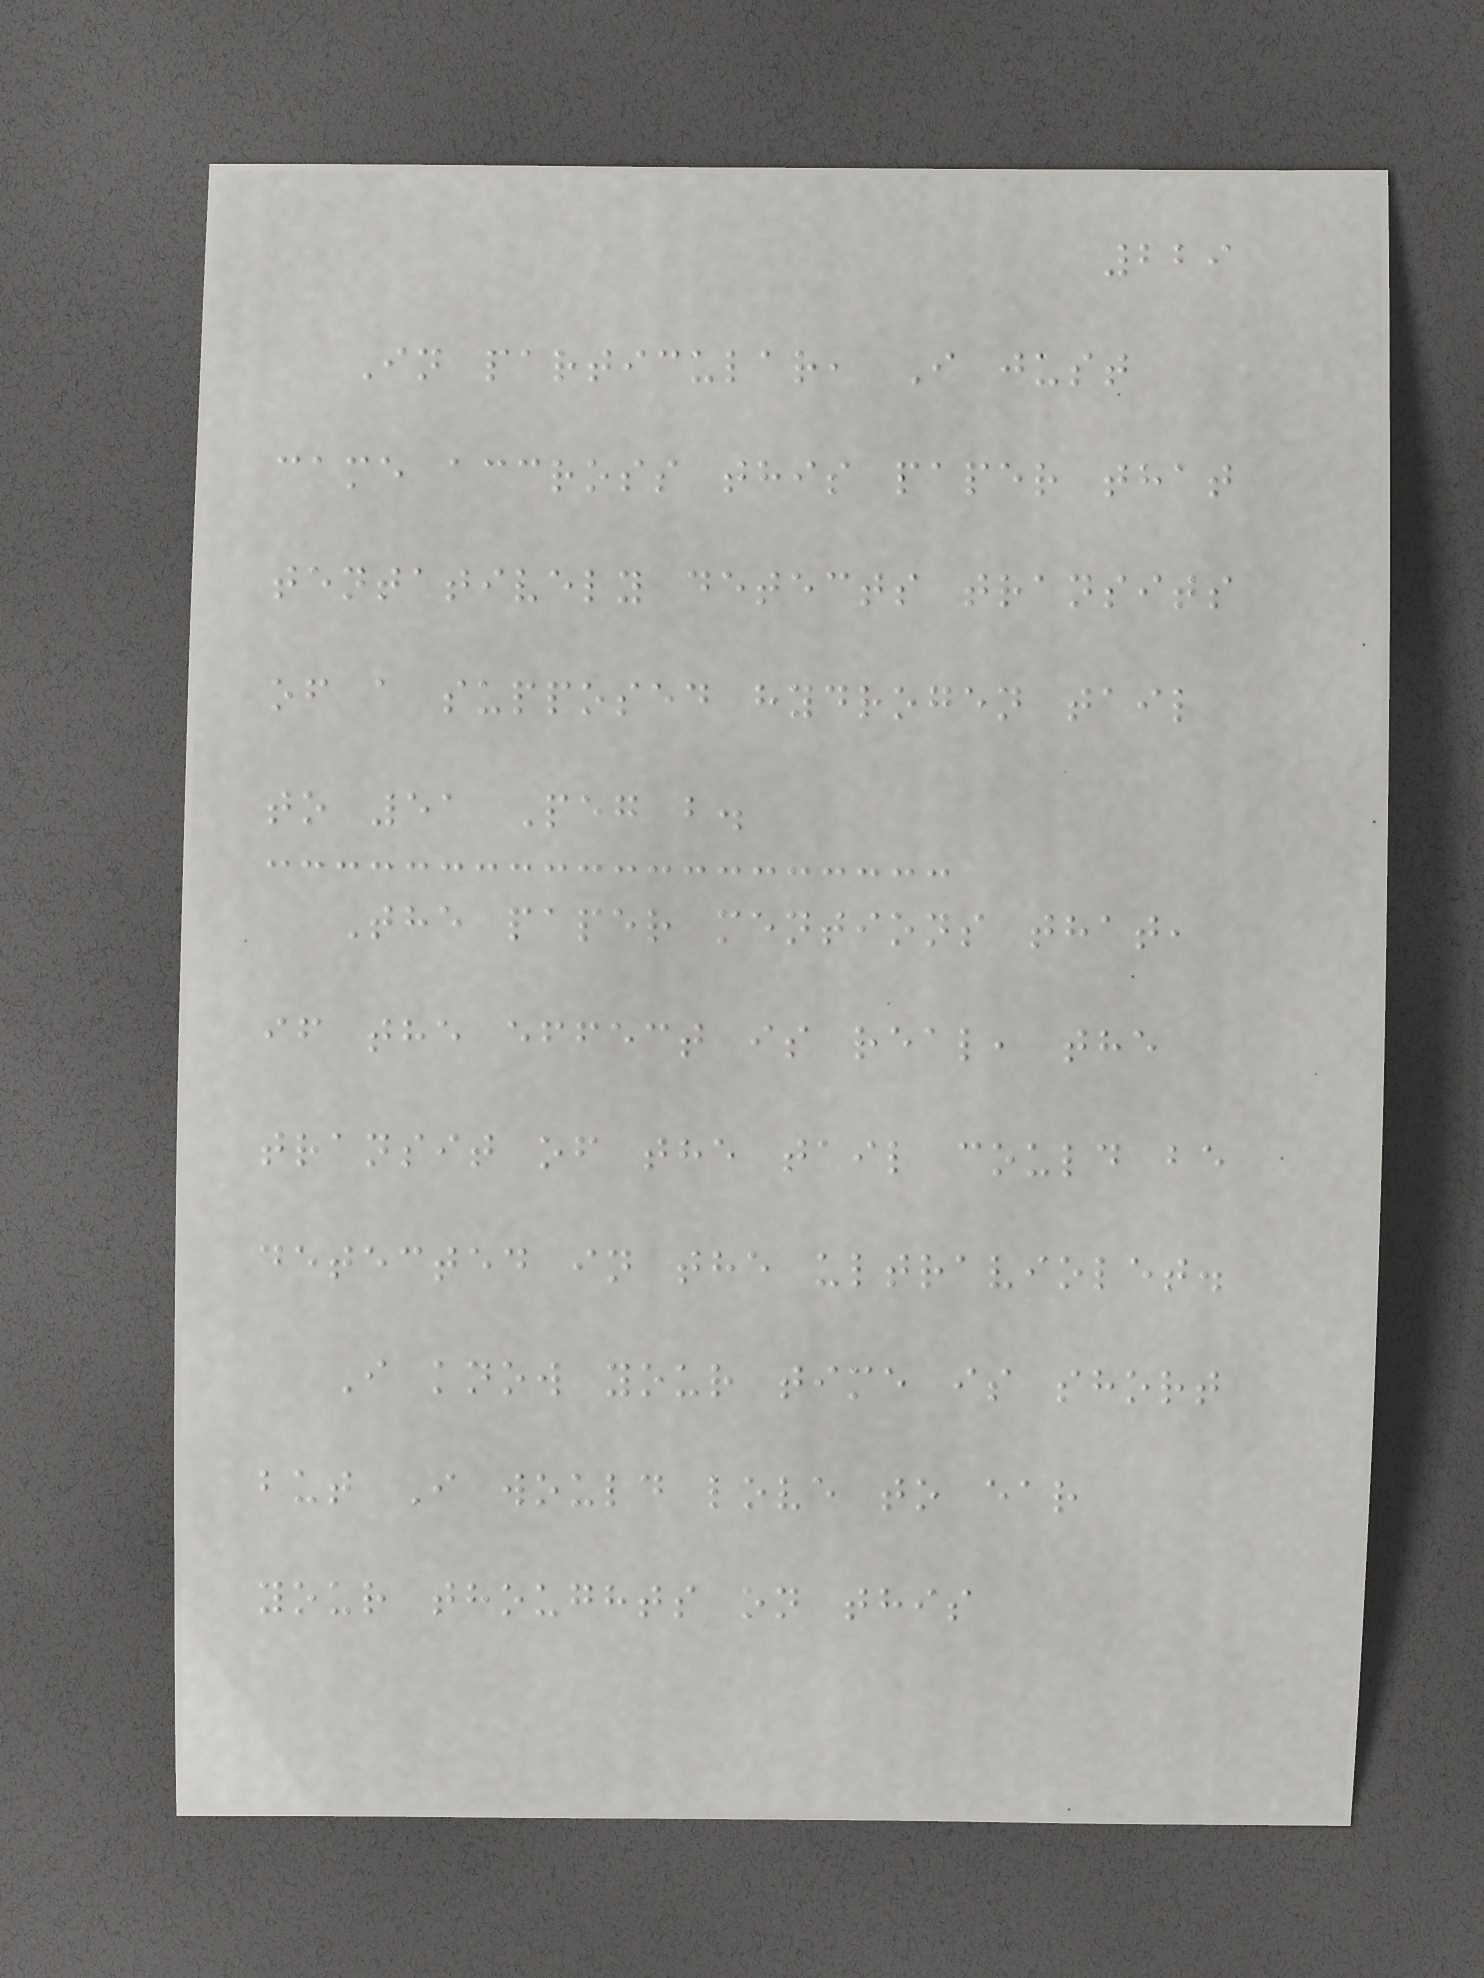229
In particular, I just
came accross this paper that
tentatively detects transits
of a supposed hydrogen tail
to 51 Peg b.
The paper mentions that,
if the effect is real, the
transit of the tail could be
detected in the ultraviolet.
I know your time is short
but I would love to ear
your thoughts on this
